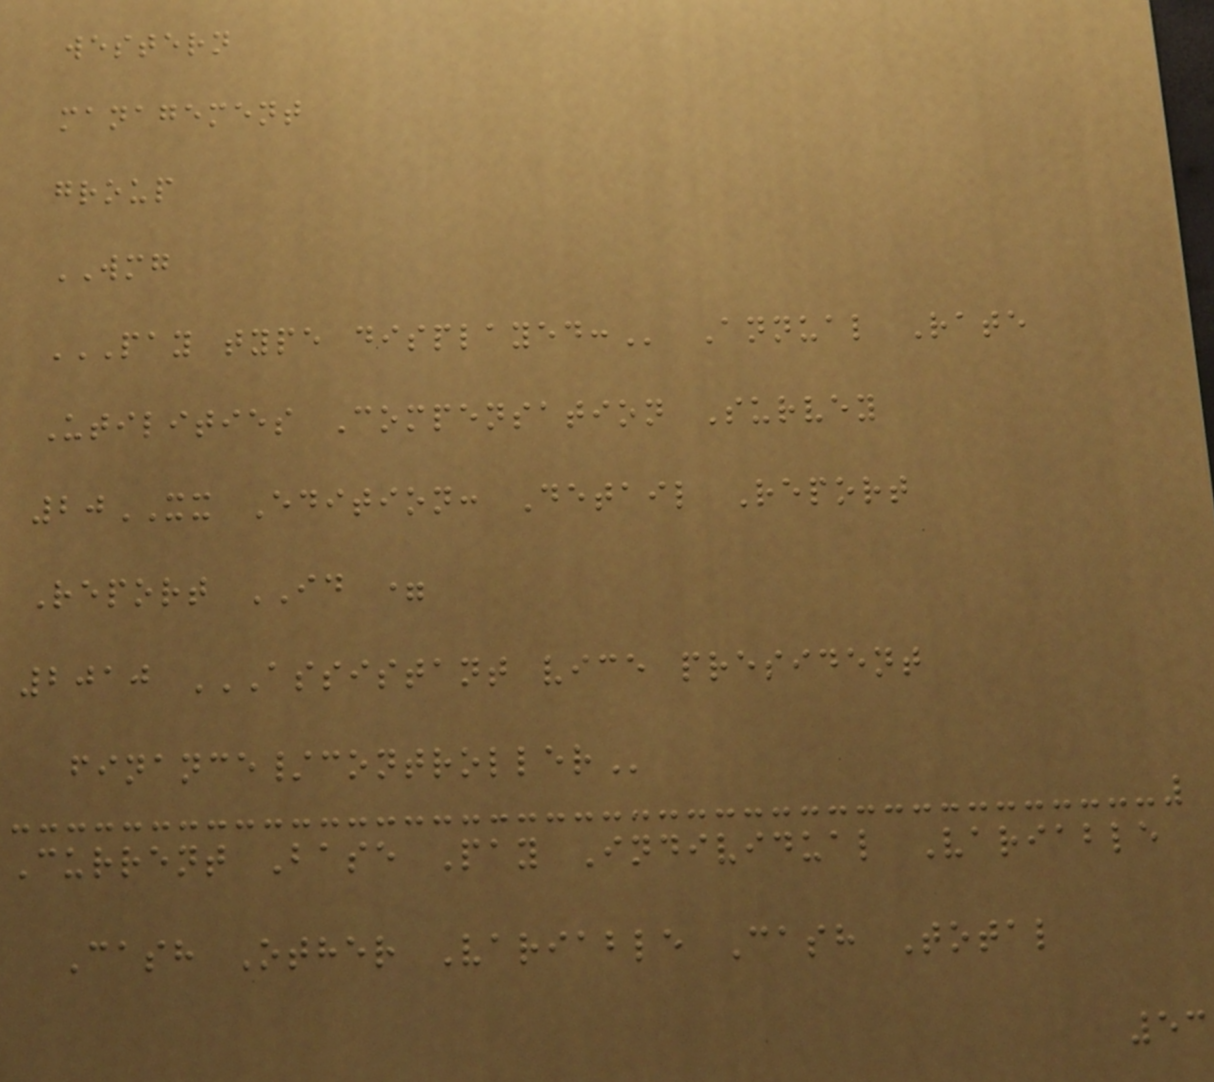western
management
group
WMG
PAY TYPE DISPLAYED: Annual Rate
Utilities Compensation Survey
20XX Edition: Detail Report
Report ID =
2010 ASSISTANT VICE PRESIDENT
FINANCE/CONTROLLER
Current Base Pay Individual Variable
Cash Other Variable Cash Total
53
